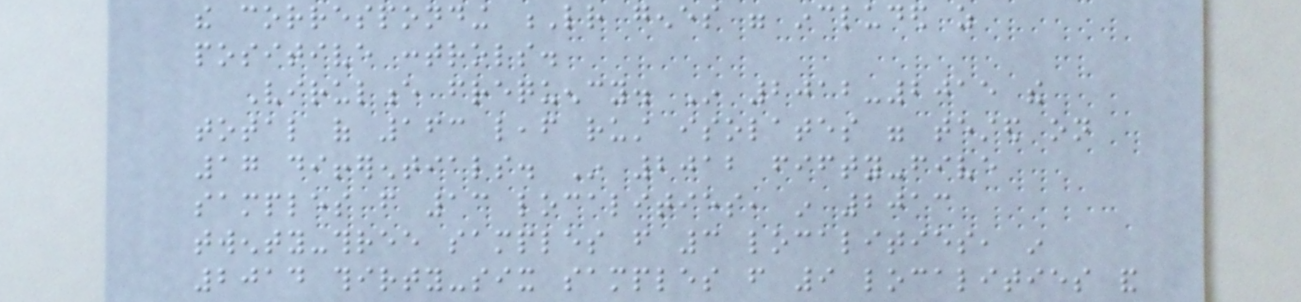the corresponding Lr genes were included as
positive controls.
Virulence frequency. In 2012-2015 the
total of 163 leaf rust isolates were tested on
17 differentials. In 2012 fifty-five
samples from 13 localities, in 2013
twenty-three samples from 3 localities, in
2014 thirty-six samples from 9 localities and
